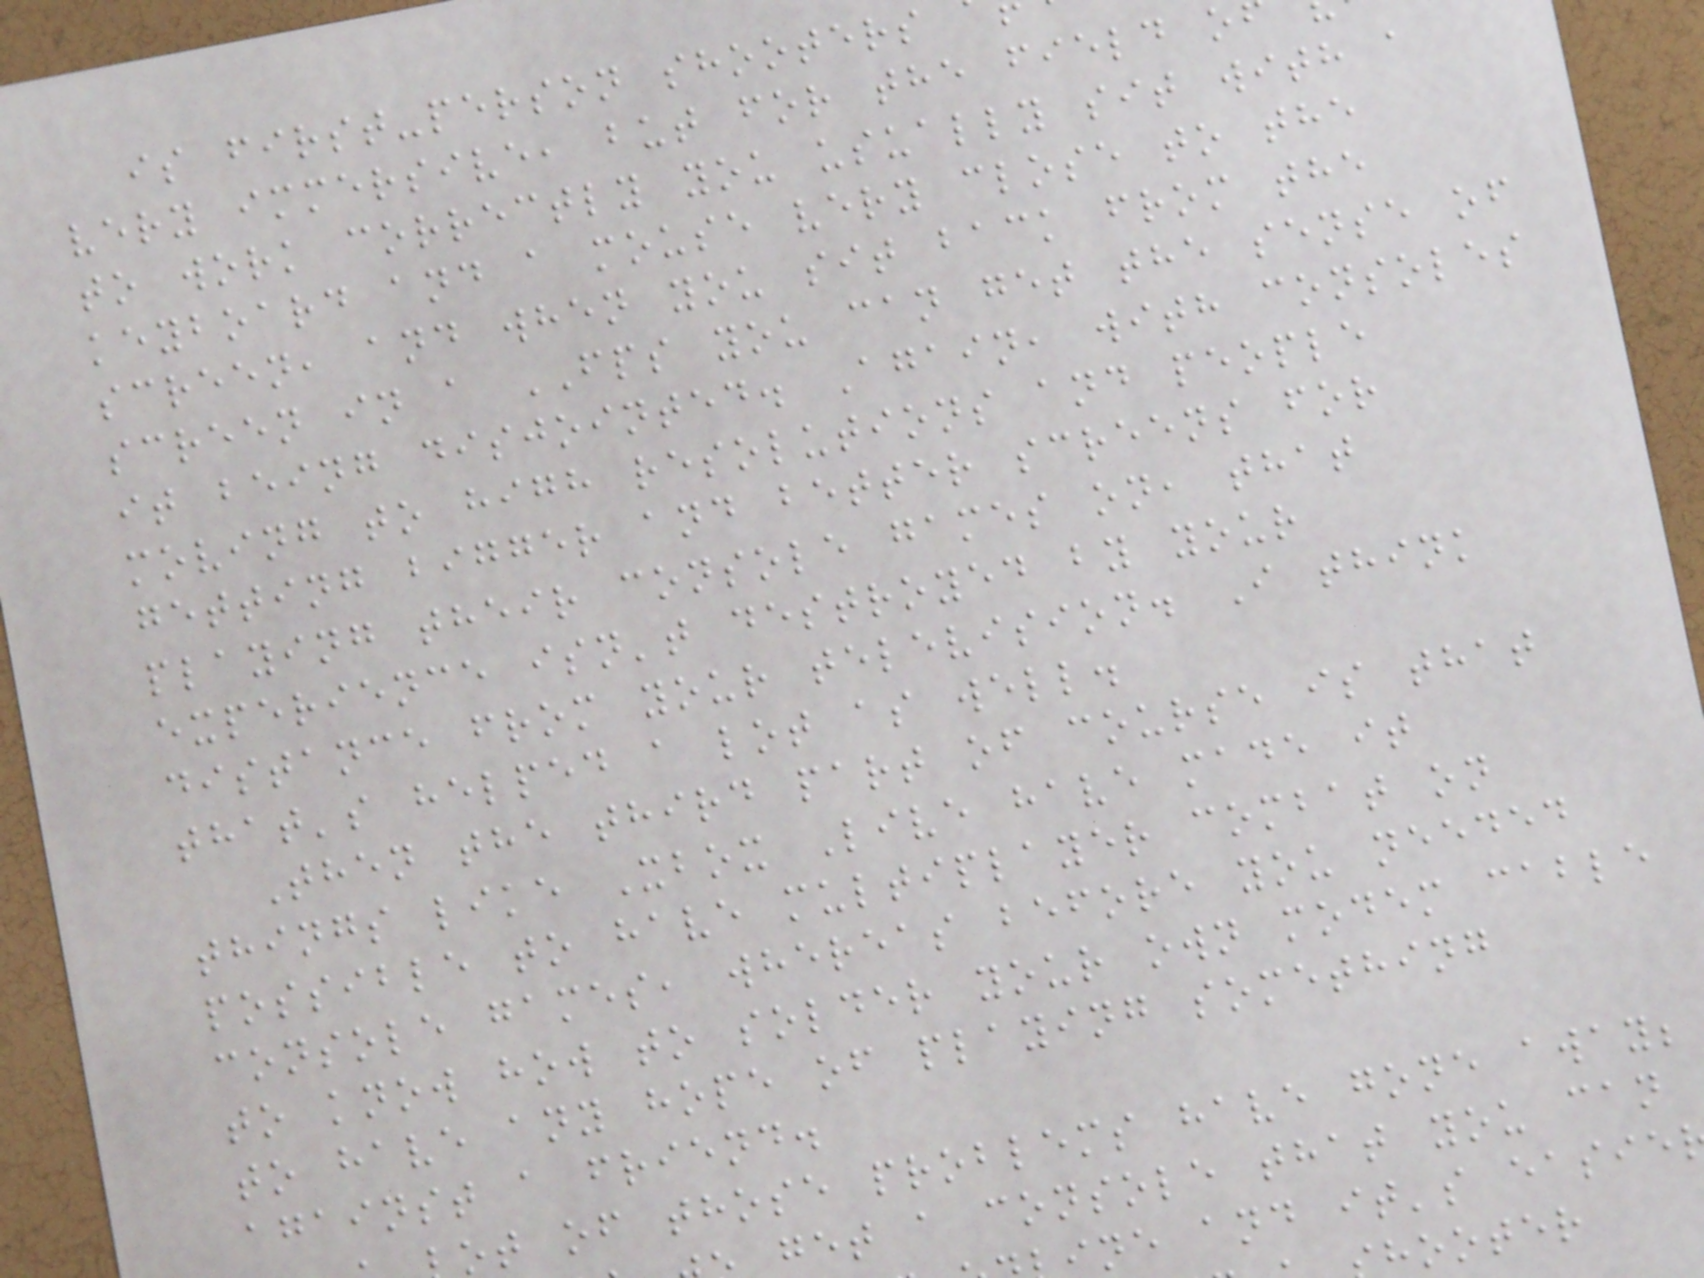is first-person shooters
very immersive, but for the field o
to work correctly you usually sit with a
keyboard and a mouse very close to the
screen, and when you sit back from the
screen in a FPS you can get the sense of
it being disjointed. Again, with consoles
moving to high resolutions and people
getting bigger and better screens for
playing their console games on, that
experience isn't destroyed by your
distance from your television. I think
that's helped a lot as well.
Then the third part of course is that
things like Xbox Live have made it
possible to have multiplayer combat on
console games, whereas before you needed
to know how to solder your own modem cable
to have any hope of playing something
against a friend.
ot of those problems have gone away;
get a console that you can
ne and it's easie
